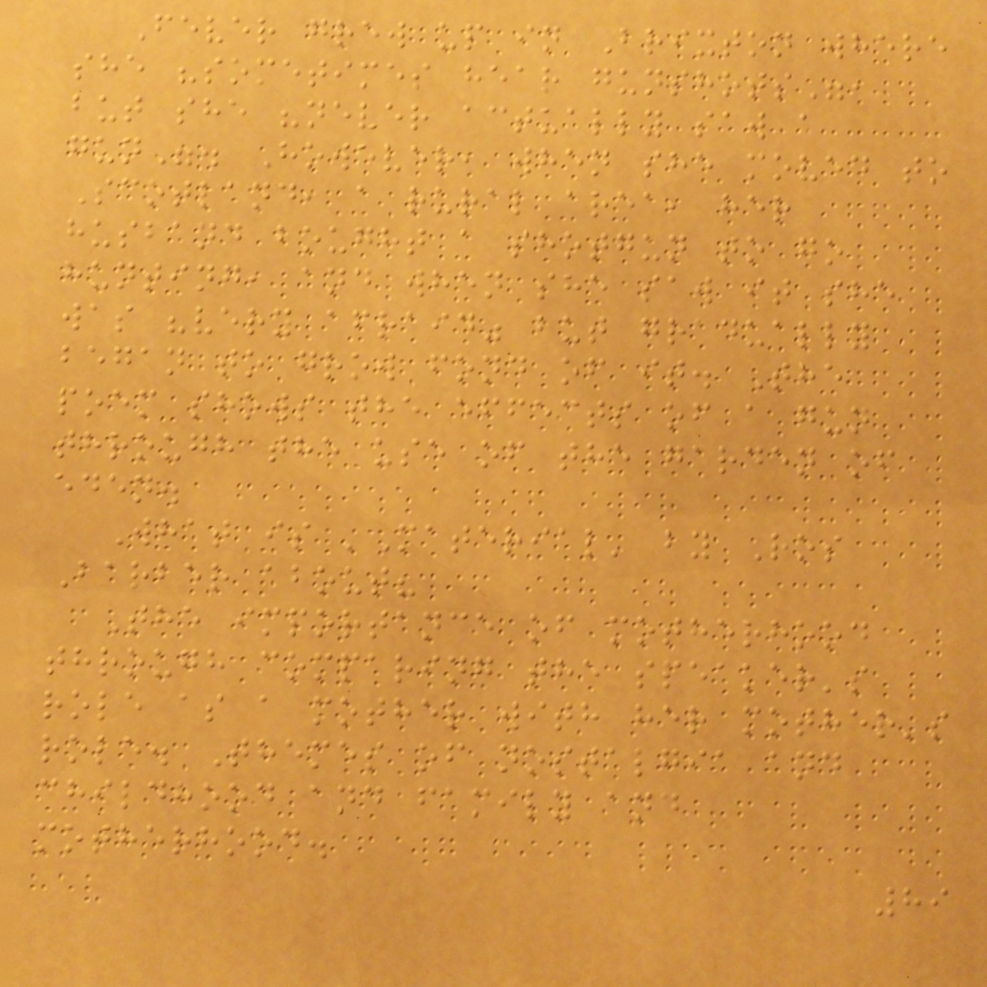Fever grew up in Brixton where
she "sometimes hear gunshots",
but she "never actually saw a
gun". However, when she moved to
Scotland, a rural area, her
husband bought a shotgun to go
hunting, and when she saw it she
was "very afraid" but gradually
began to grow fond of it. The
poem shows the effects of a gun
through the use of the garden of
eden.
What is 'Material' by Ros
Barber about?
The importance of motherhood
through comparing the speaker's
role as a mother with her mother's
role. Themes of nostalgia and
childhood and family and
motherhood.
89
